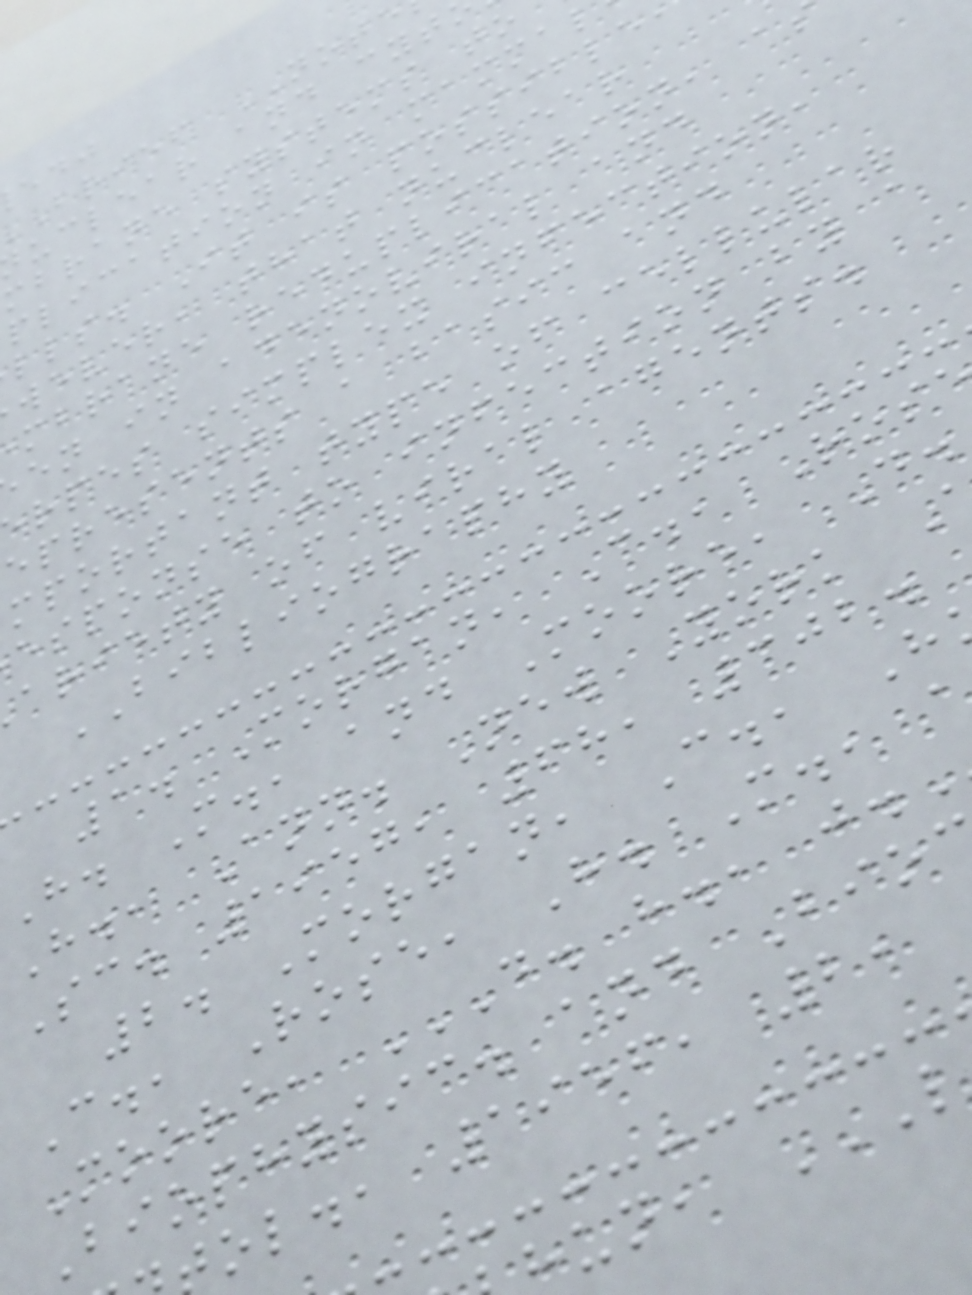brief NOTE
uclear and cyt
mbrane systems to
plication in mammal
lls. It is possible
wever, that nuclear
mbrane reduplication, a
en in adenoviral and
rpes simplex infection,
epresents a basic and
mportant type of cellular
esponse to infection by a
ariety of viral agents.
BIBLIOGRAPHY
1. Morgan, C., Ros
H. M., and Moore, D.
H., Ann. New York
Sc. 1957, 68, 302.
2. Morgan, C., H
C., Rose, H. M., a
Biophysic. and Bio
ol., 1956, 2,
